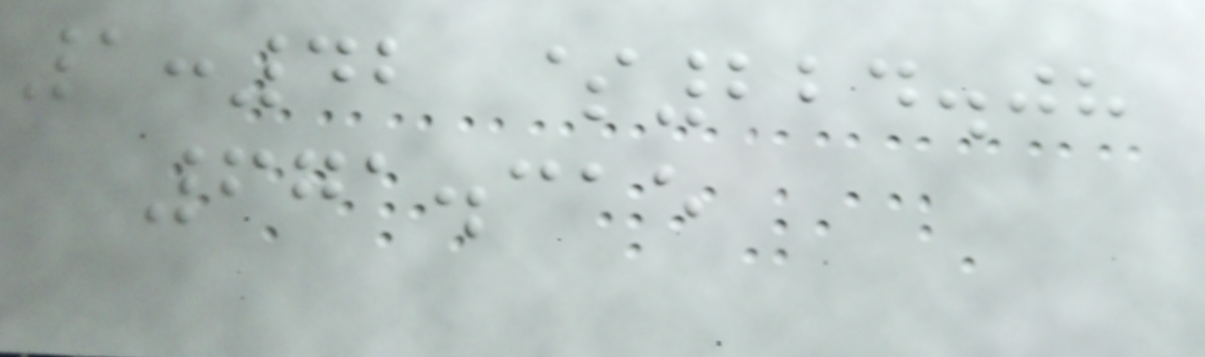1:42 $224.08
671.315
